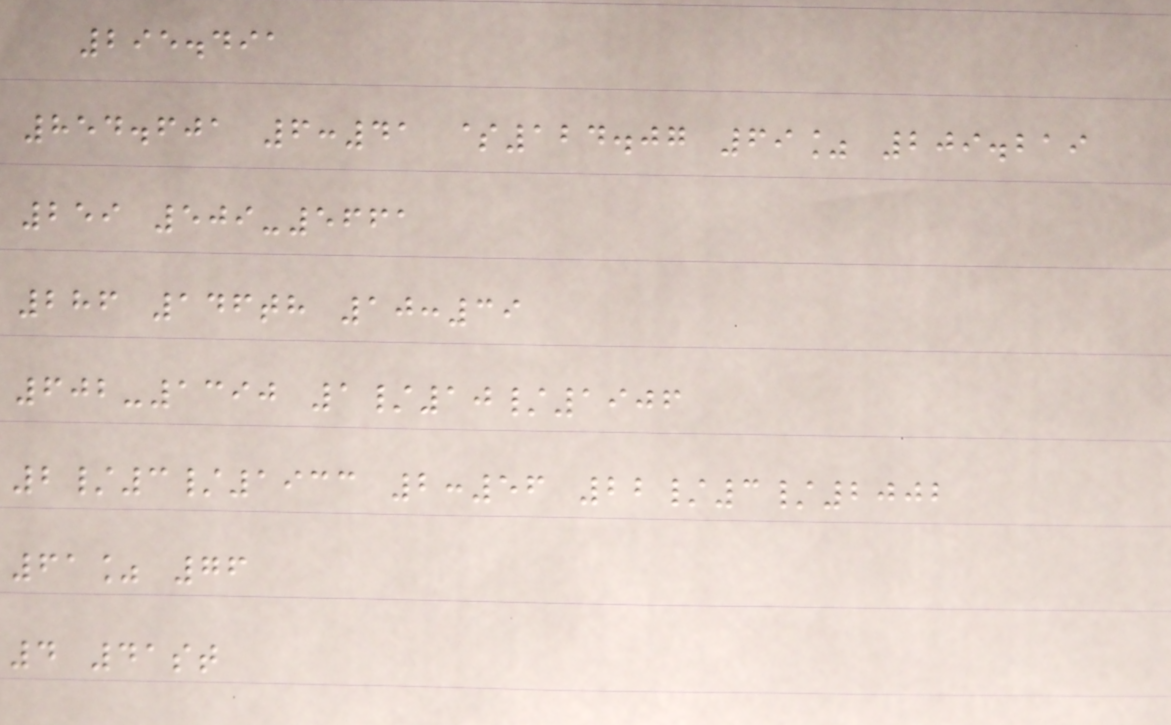295.491
854.601 6:41 $124.07 69% 209.219
259 509-5661
286 146th 10:39
602-1390 1/10/1906
2/3/1933 2:56 22/3/2002
61% 76
4 41st
